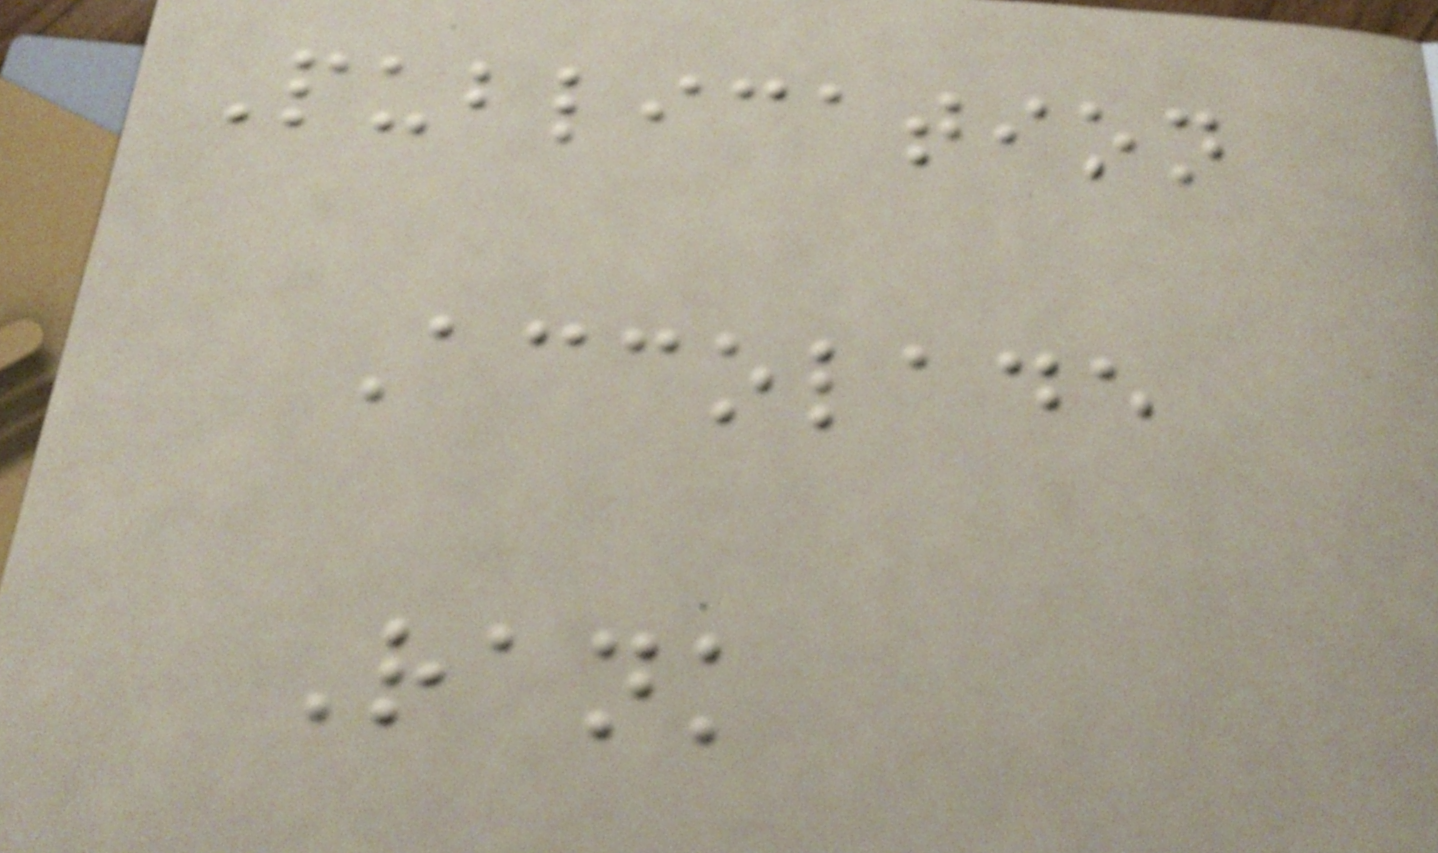Publication
Accolade
Rank
